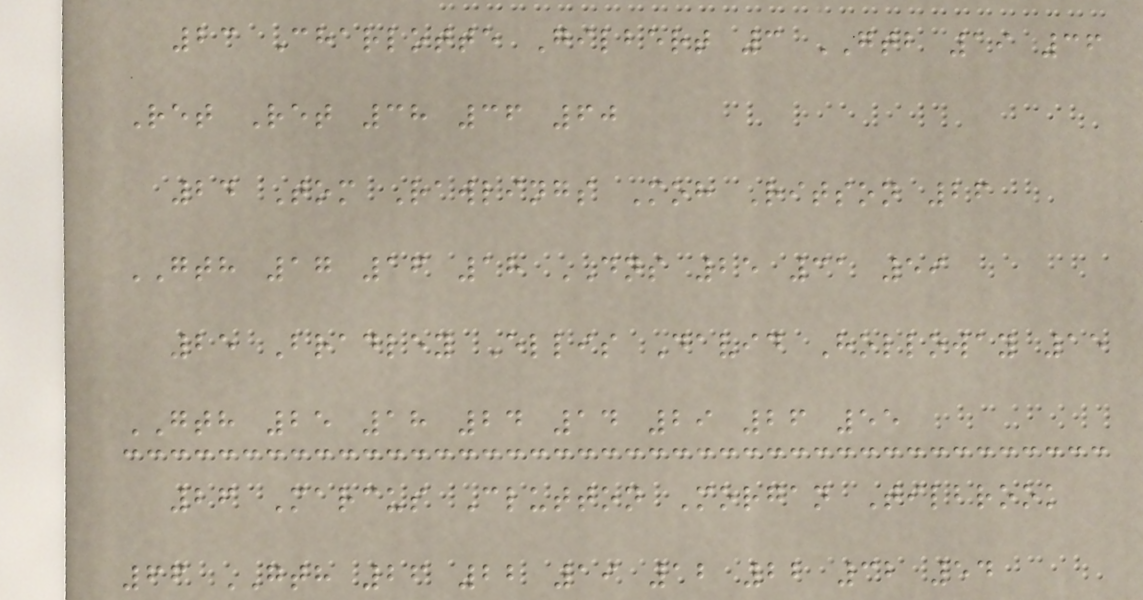23 Charlotte Gilbert 3 GTB 19 36
Ret Ret 38 36 60
24 Tom Rawlings Moh Ritson 26
GTH 17 16 18 DNS 25 31 59
25 Bradley Ellis David Holloway 15
GTH 25 18 24 14 29 26 55
26 Marcus Clutton Morgan Tilbrook
66 GTH 26 22 19 12 22 32 54
